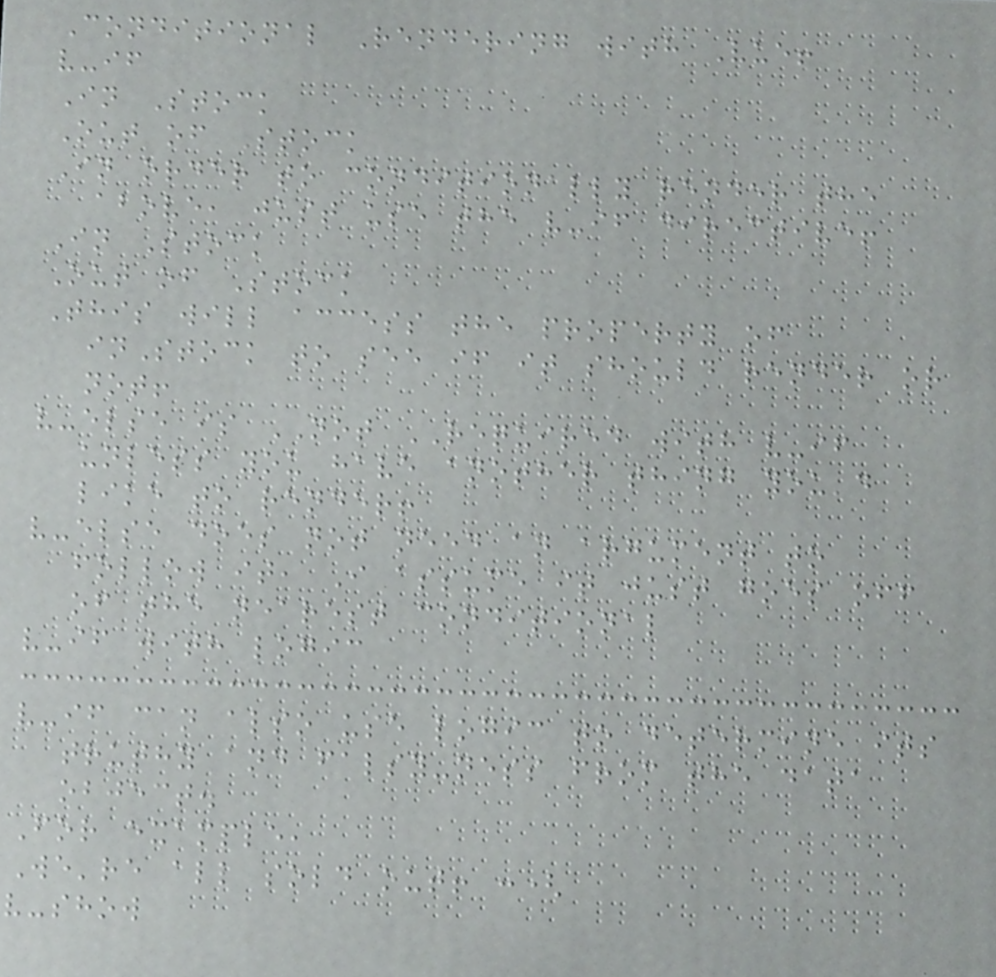Conditional Rendering with Vue!
v-if
In Stock
Out of Stock
In order to conditionally render the
above, just use the v-if directive!
In Stock
Out of Stock
This will access the property of
inStock to see if it should render or
not!
v-else is NOT REQUIRED with v-if
unless you have another thing you'd
like to render!
v-else does not need an argument to
follow it, I assume it just goes off
of the nearest conditional
v-if with logic
v-if can also use logic to determine its
truthy and falsy-ness from the data
object.
For example,
We're all sold out! :(
v-show
